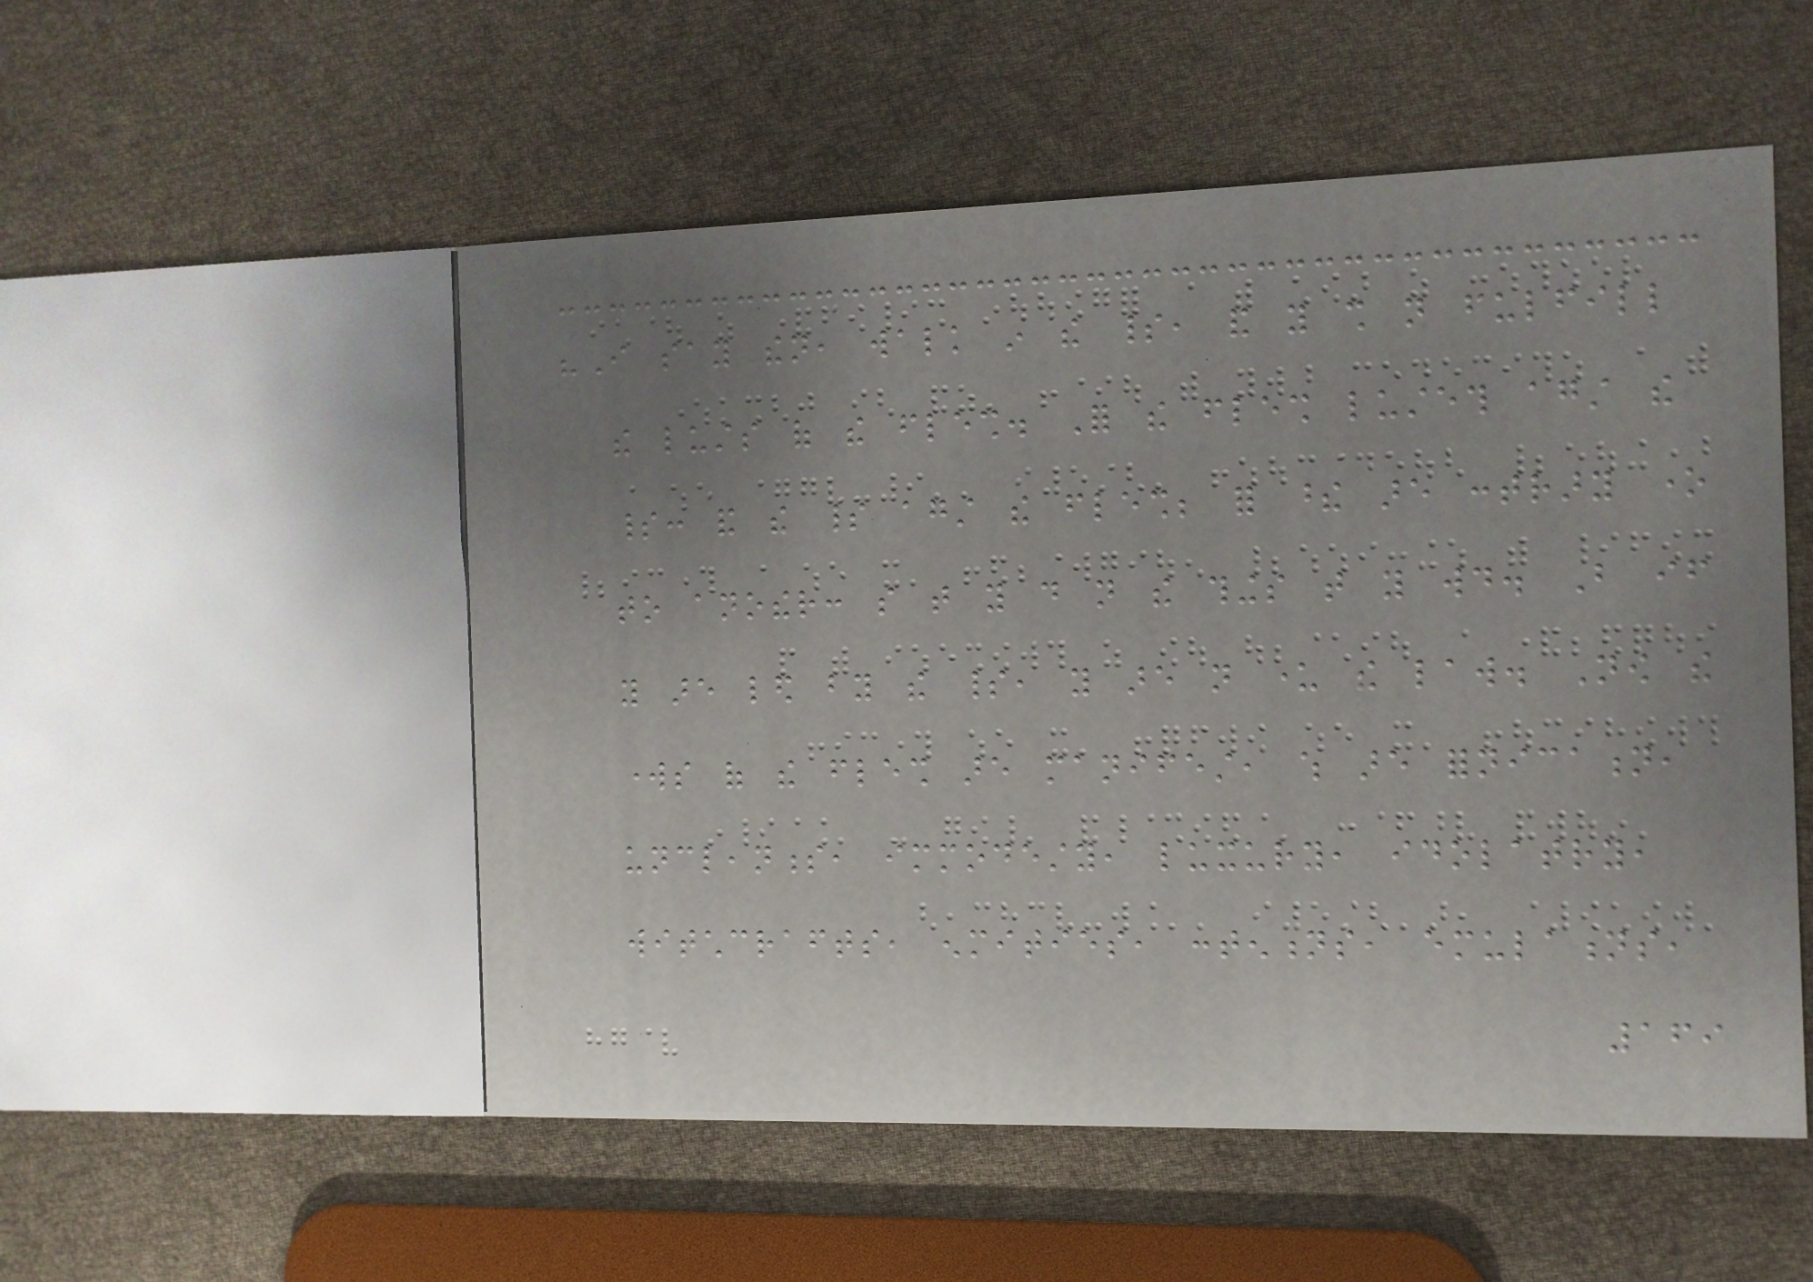"I say then, walk in the spirit, and you shall not fulfill
the lusts of the flesh. For the flesh lusteth against the
spirit: and the spirit against the flesh; for these are contrary one
to another: so that you do not the things that you would. But if
you are led by the spirit, you are not under the law. Now the
works of the flesh are manifest, which are fornication,
uncleanness, immodesty, luxury, idolatry,
witchcrafts, enmities, contentions, emulations,
169
